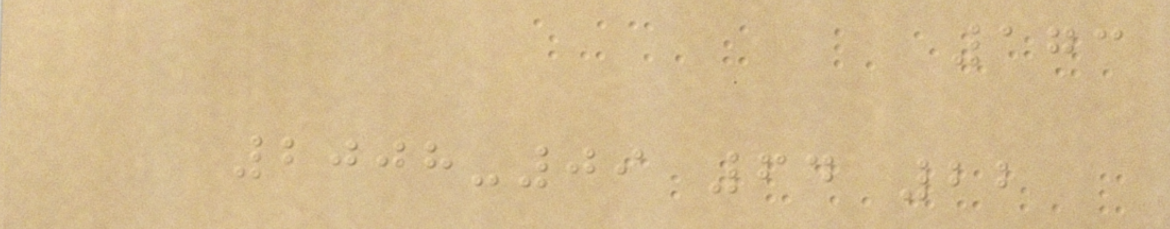173
2008-09 64 22
